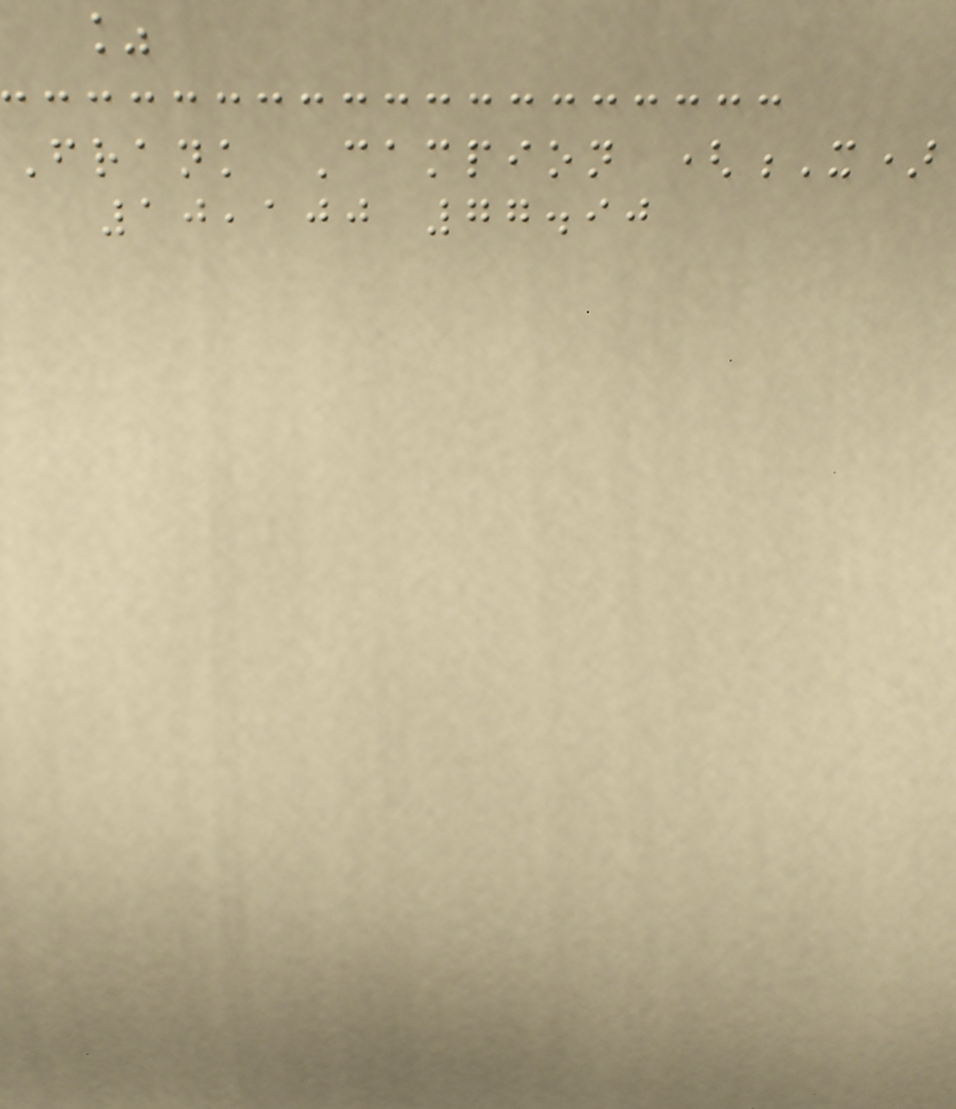%
Frank Campion (X)
10,100 77.90
